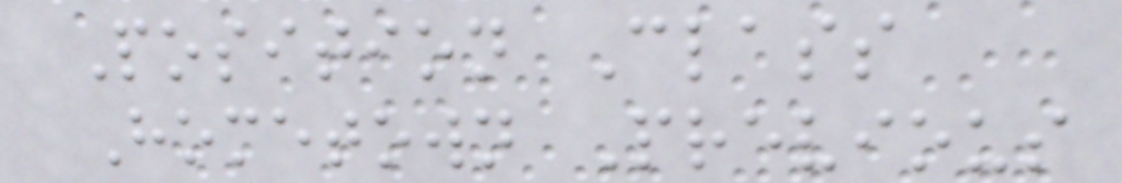Position Class
Hometown Previous
